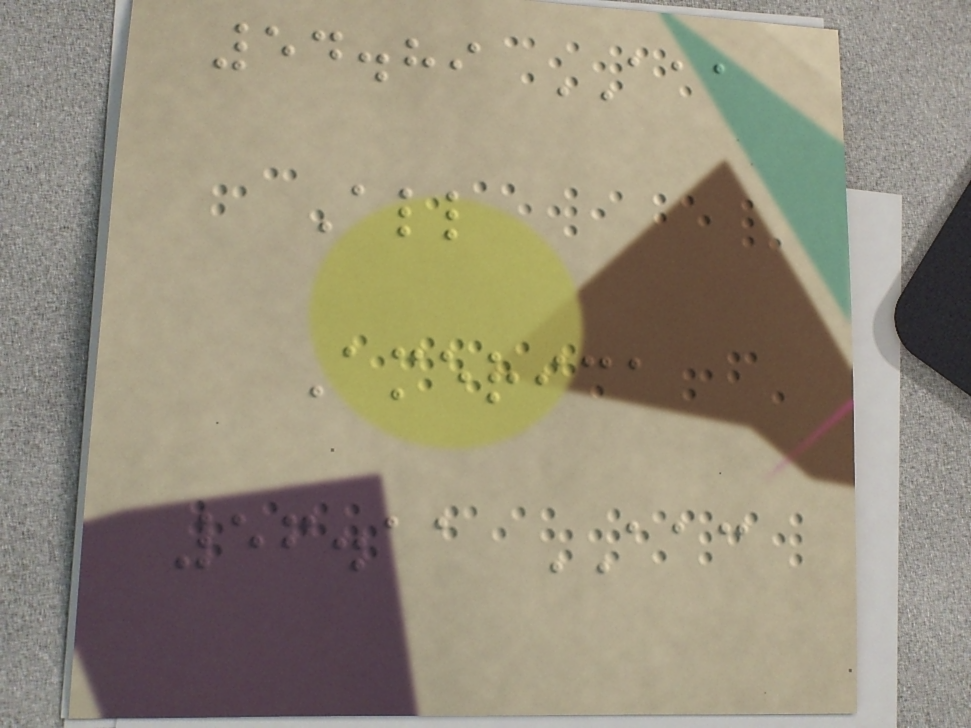54.89 AAA
All
America
56.11 AAC
